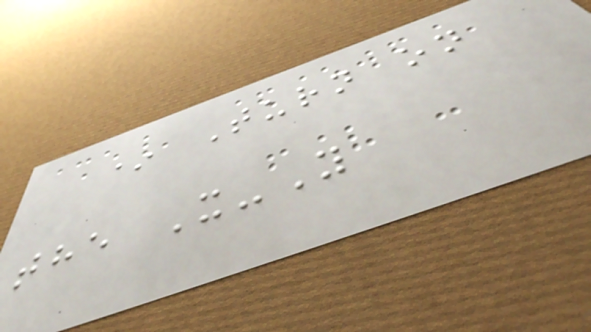* Turn on
the X-Y
